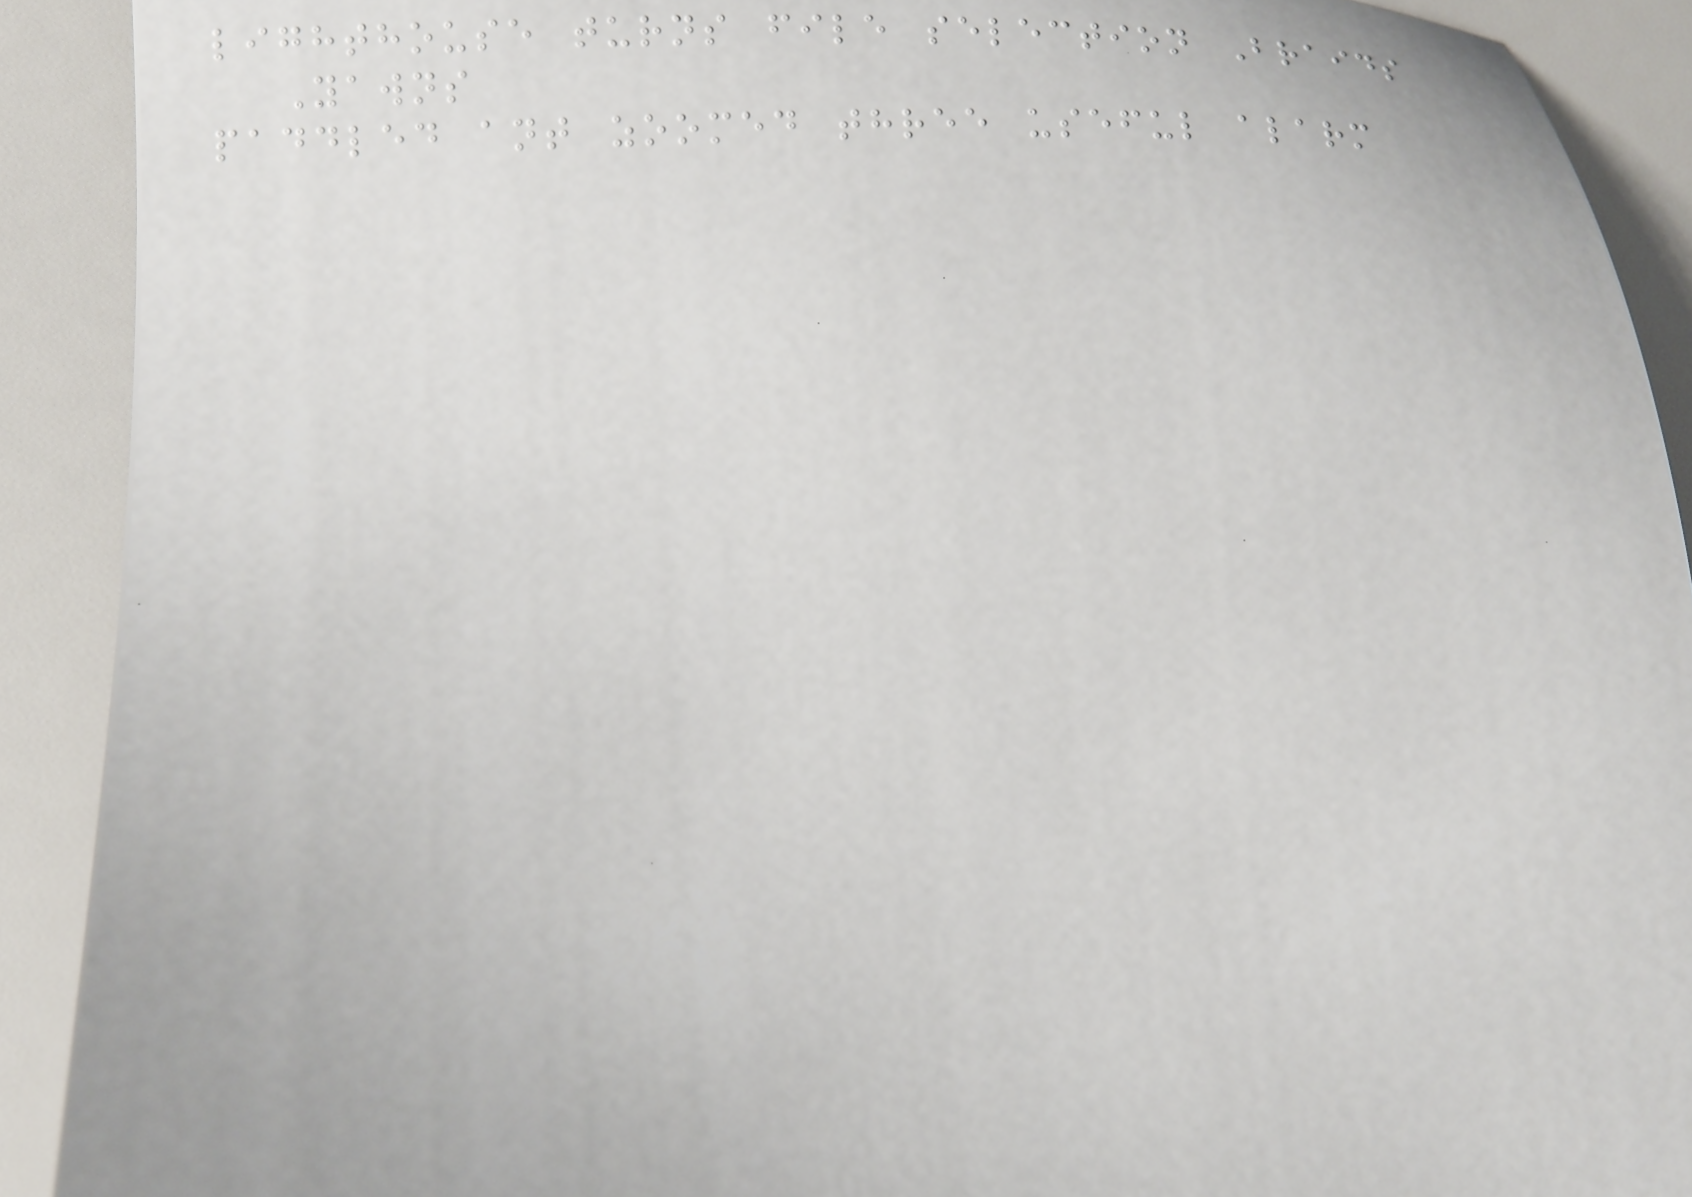lighthouse turns file selection Braids
Yawns
paddled ant zoomed three useful alarm
